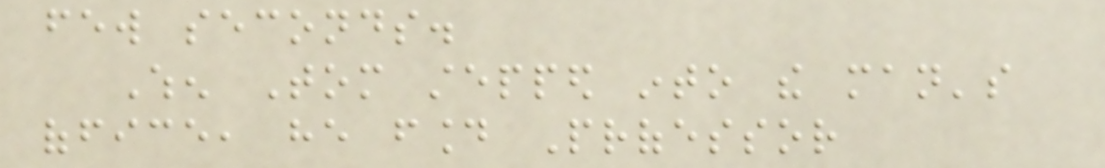few seconds.
When Tom stepped into the man's
office, he found Professor
